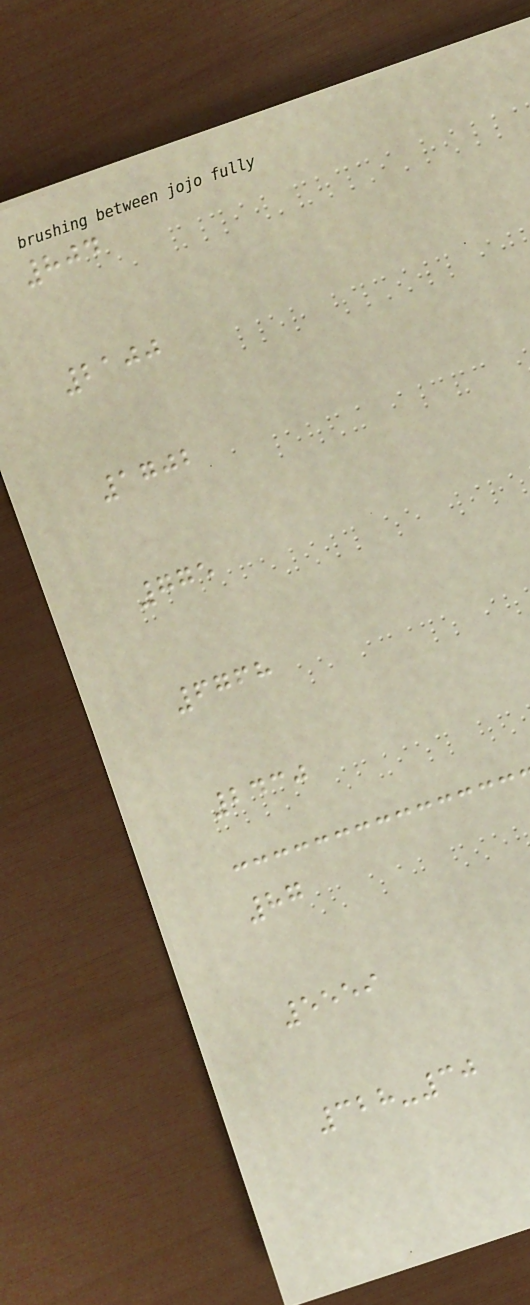804
2100
1702
775
6768
2430
87
5559
328-30
